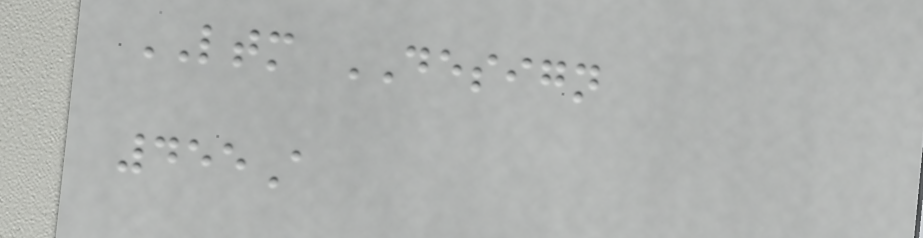LTM DESIGN
455A
